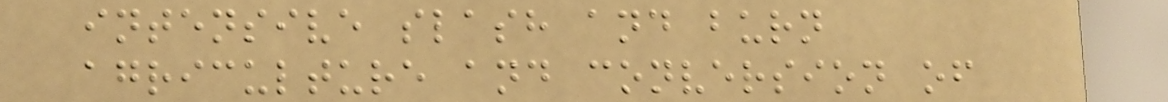intensive slash and burn
agriculture and conversion of
